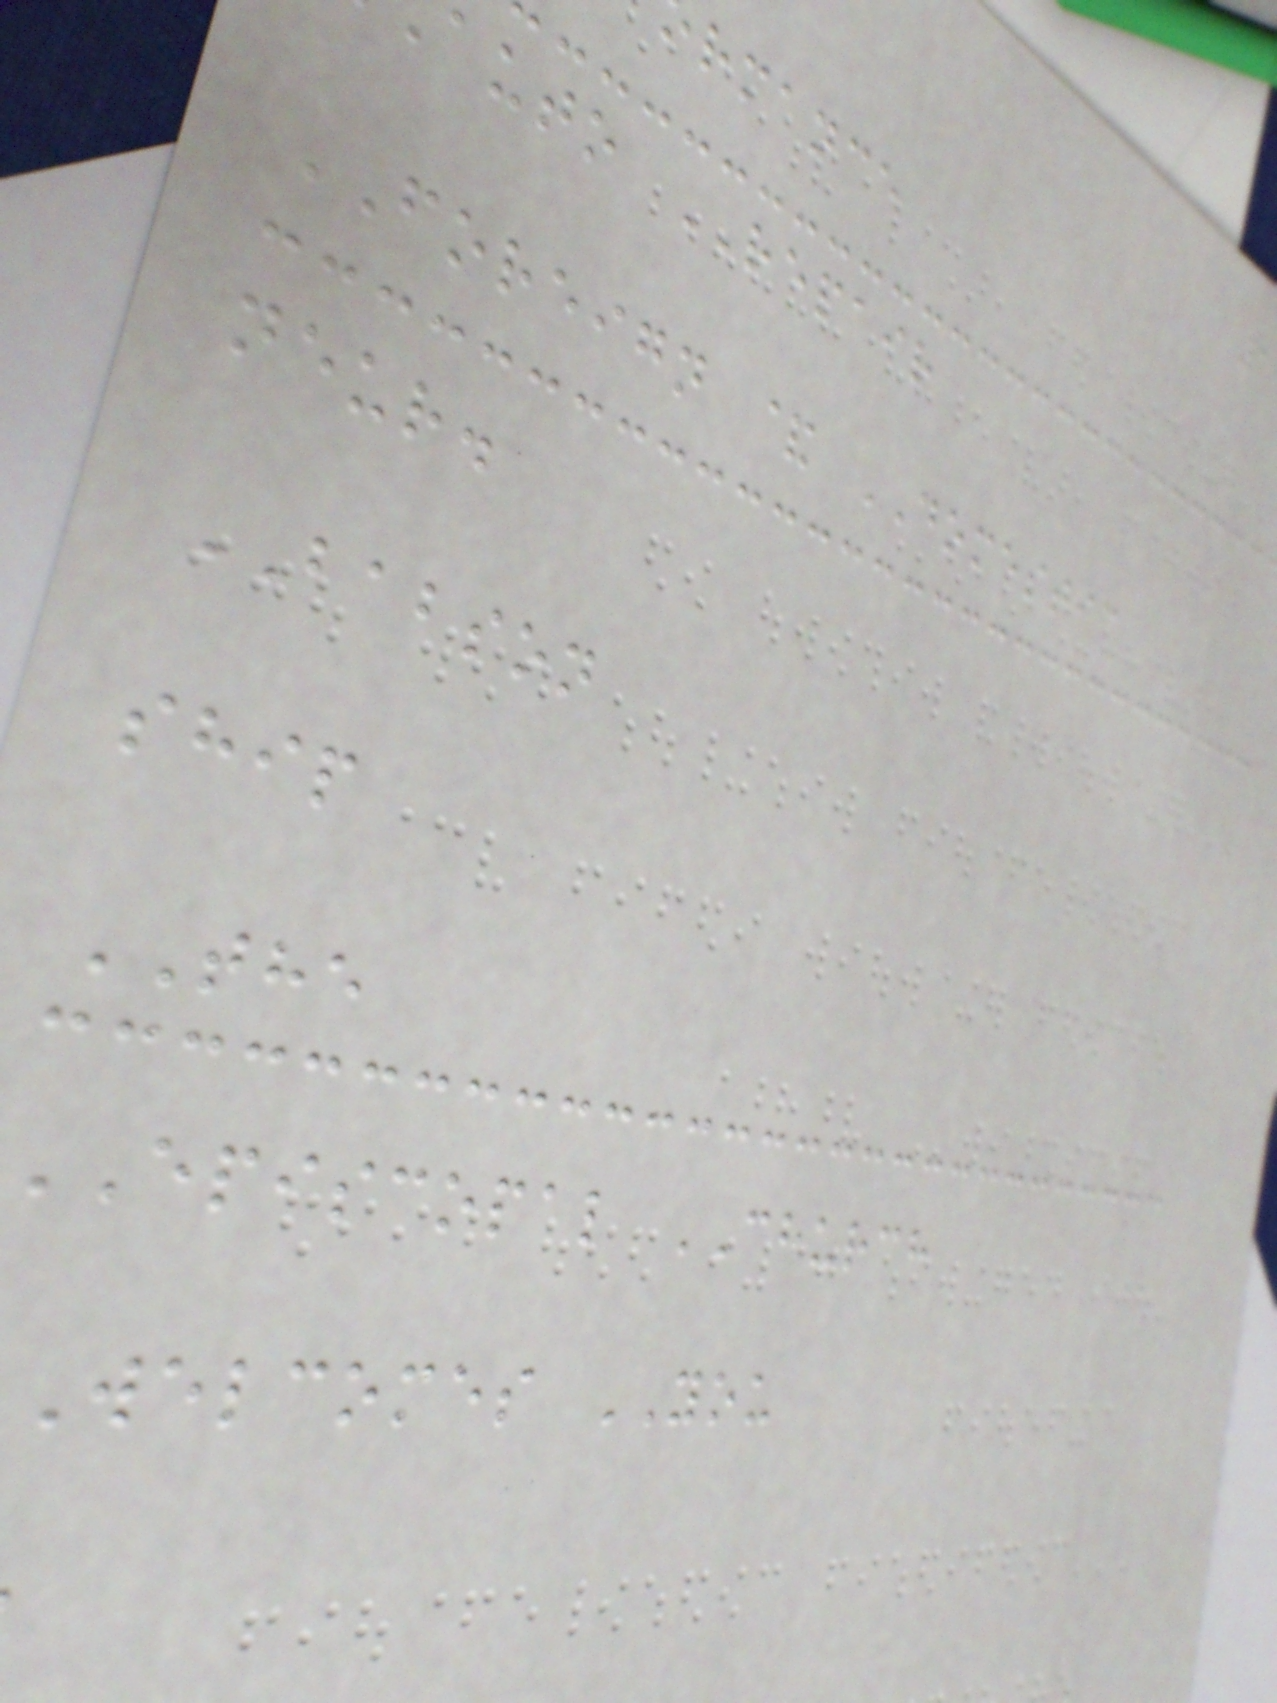rmance
auto REPAIR
FOREIGN & DOMESTIC
neur.
BABSON
ship
THE
episcopal CHURCH
welcomes YOU
